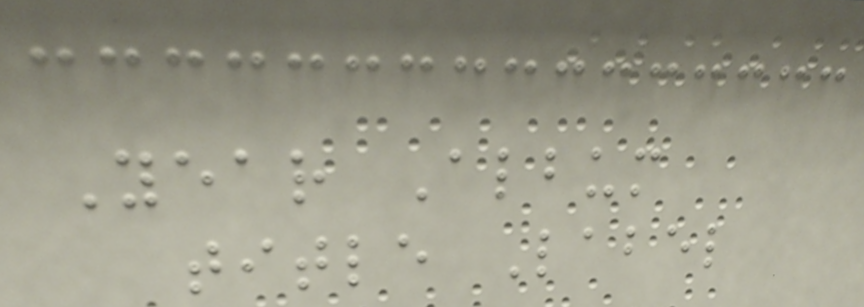Year Album
title Label
